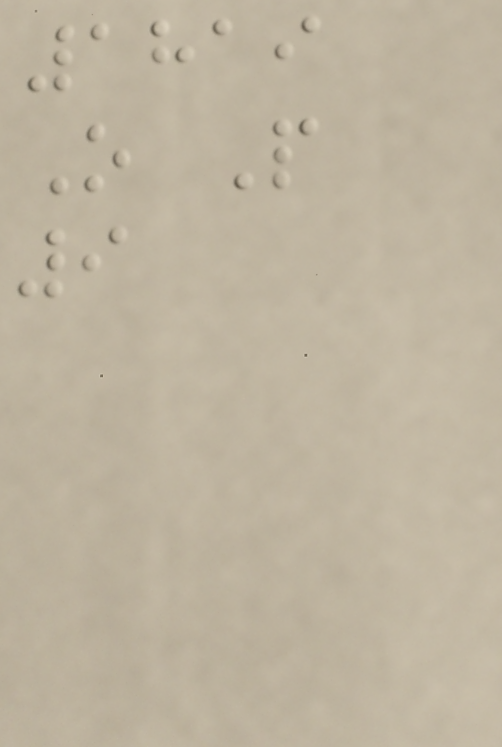1819
O P
9
